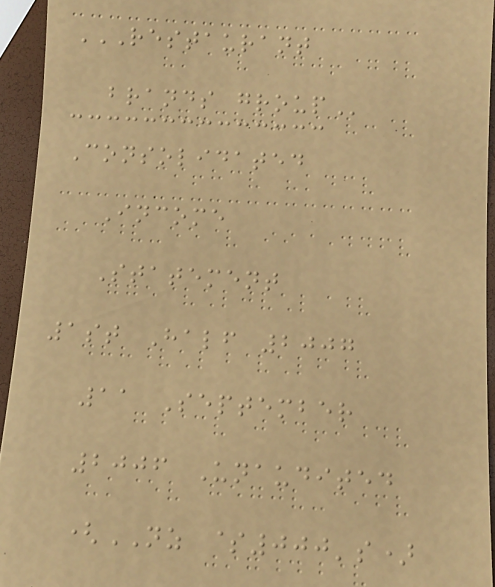RESTAURANT
BRANDS GROUP
Consolidated
Income
Statement
1st Half 2007
11 September
2006 Unaudited
(NZ $000's)
